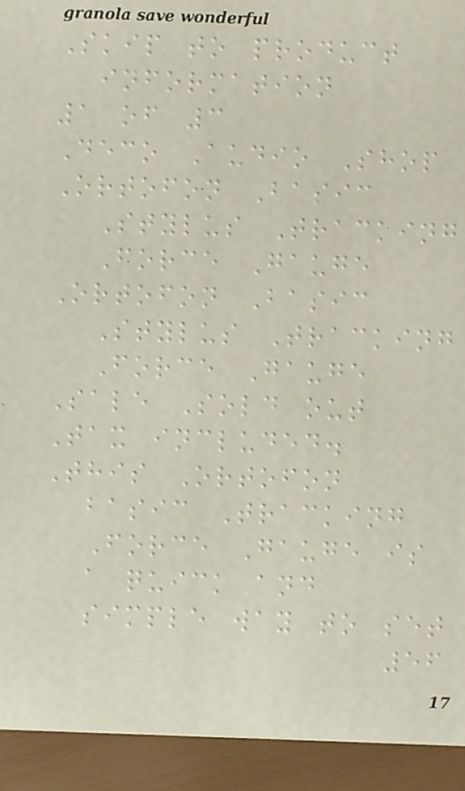Skip to product
information
1 of 3
Deco Audio Shop
Ortofon Basic
Stylus Tracking
Force Gauge
Ortofon Basic
Stylus Tracking
Force Gauge
Sale Sold out
Tax included.
This Ortofon
basic Tracking
Force Gauge is
a quick and
simple way to set
56
